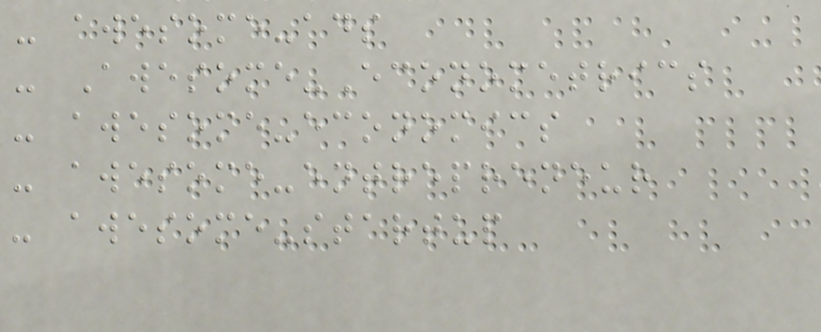- awesome-ads
- Awesome-Econometrics
- awesome-economics
- awesome-entrepreneur
- awesome-startup
